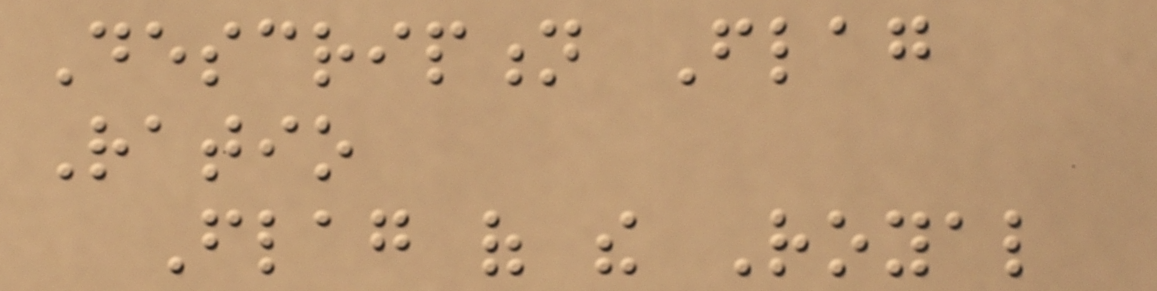Description Flag
Ratio
Flag of the Royal
